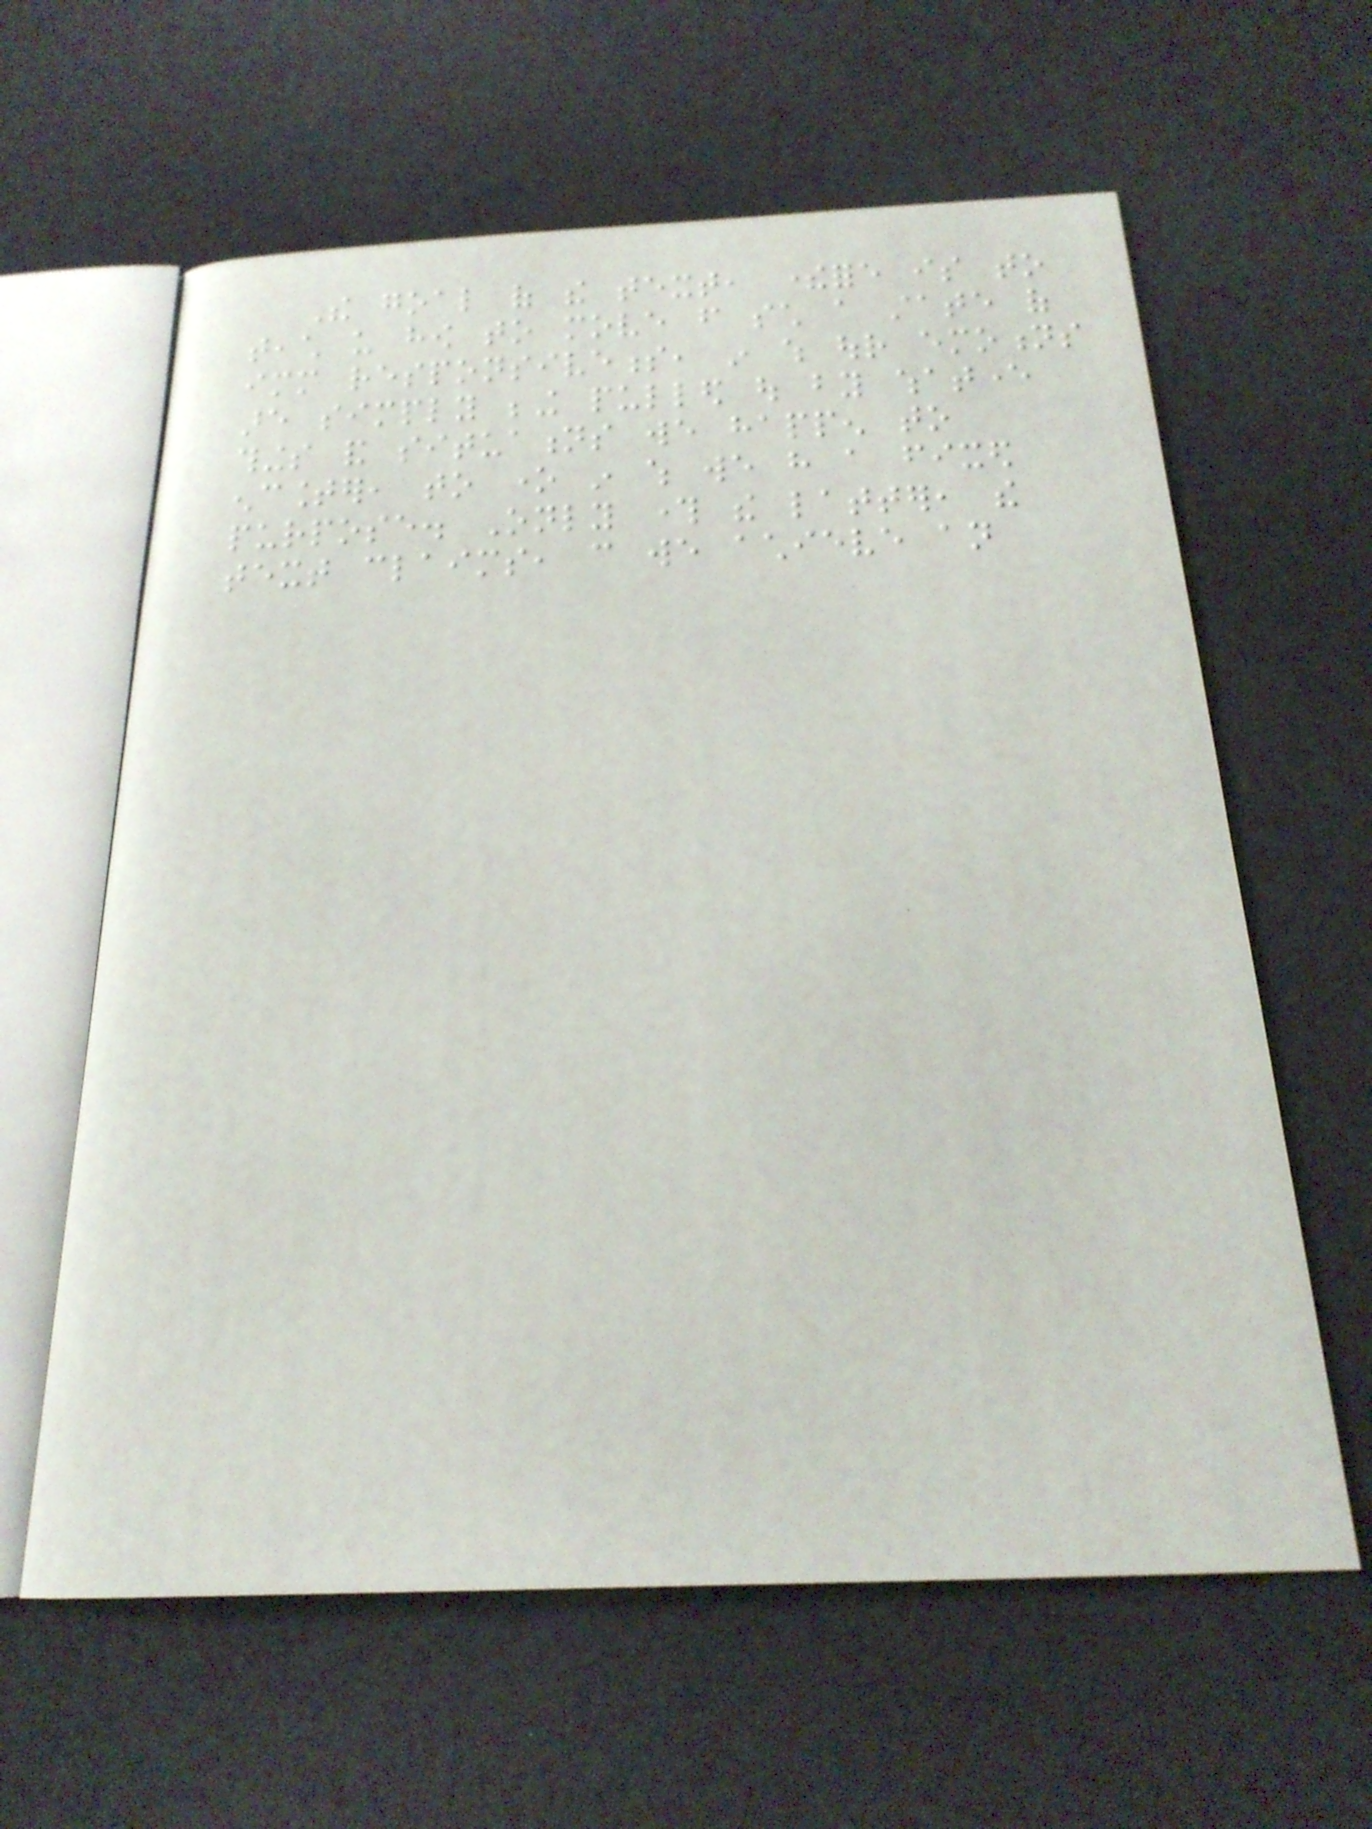The goal of the text, therefore is to
teach us how to move from such a state of
immediate responsiveness, in which our emotions
are simply being pulled out by whatever
things and situations we happen to
encounter, to one in which we have a fixed
purpose. Only through the latter, the
text claims, can we achieve an
